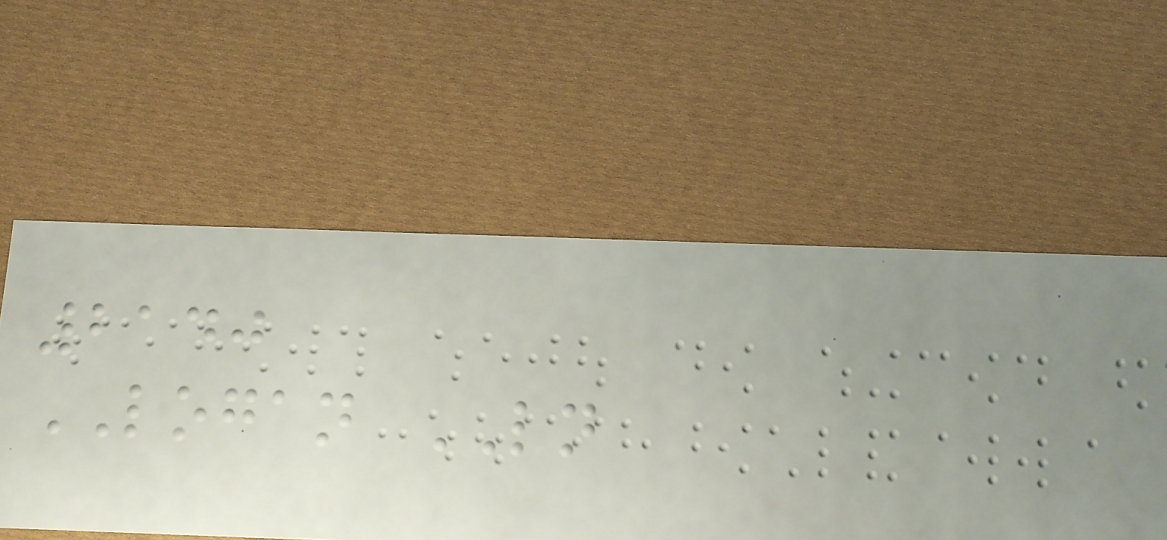2140
LOGAN LN
